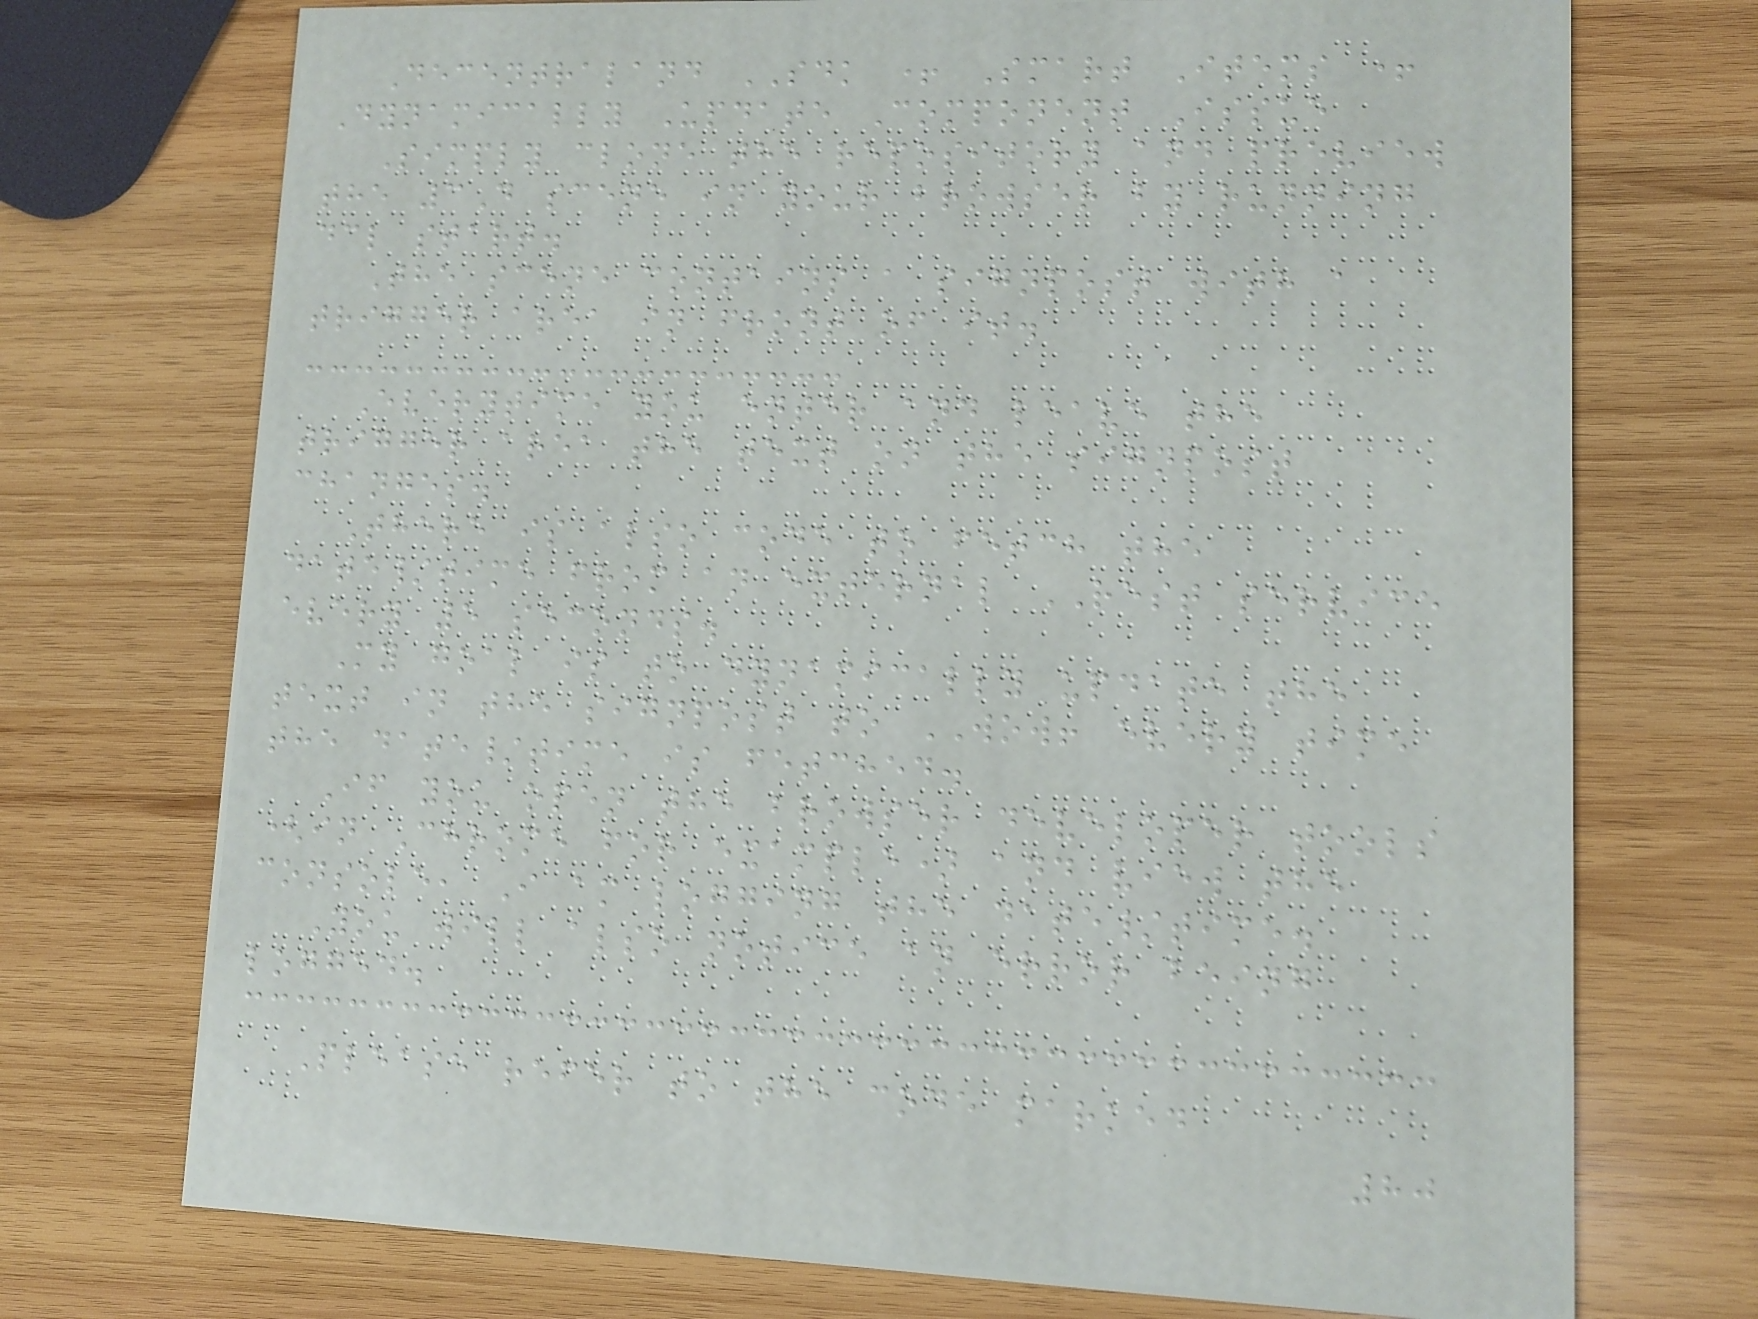Decentraland SDK + Smart Items +
Dynamically Update Component Issue
Simply clone the repository and preview
the 3D scene in your browser by running
dcl start.
The scene contains a signpost with a
trigger area in front of it.
Everytime you enter and leave the
trigger area the text on the signpost
changes.
There is also code to fetch the
date/time from an external REST service
every 5 seconds.
My goal is to dynamically update the
text in the signpost to WOW! every time
the date/time is fetched.
If you open the browser developer tools
(in Chrome for example) and view the
console, I am logging the date/time.
You will also notice an error being
logged.
Please refer to the code marked
80
